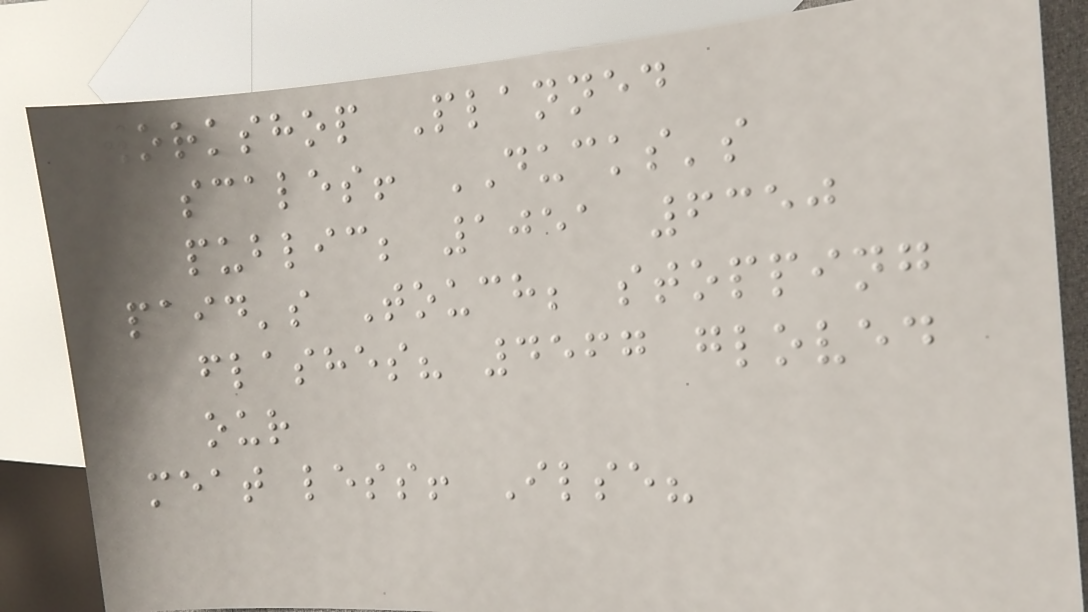workshop Planned
scales! DUCKS's
public; 1051 6350
paid's Touch; stopping
flashes? 4567 gloved
our
meat less! Ilse?
